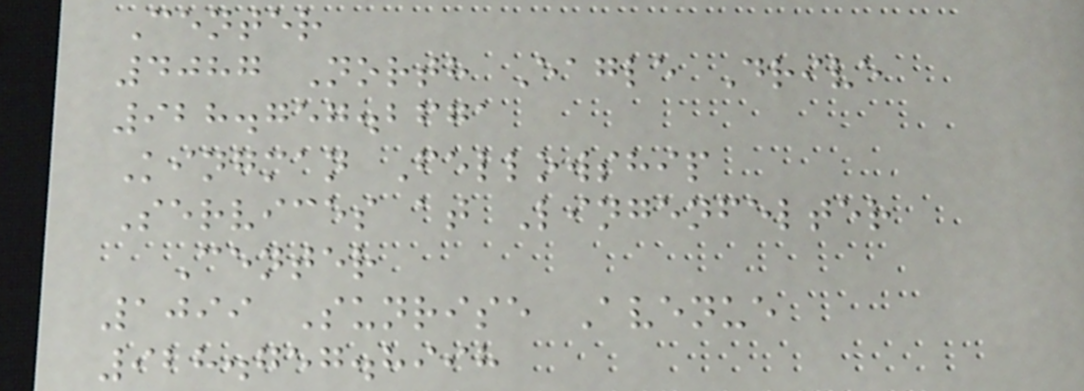Center
4087 North Eagle Drive
928.757.2671
Kingman Fellowship
Services at Lingenfelter
Center
1099 Sunrise Avenue
928.757.8998
